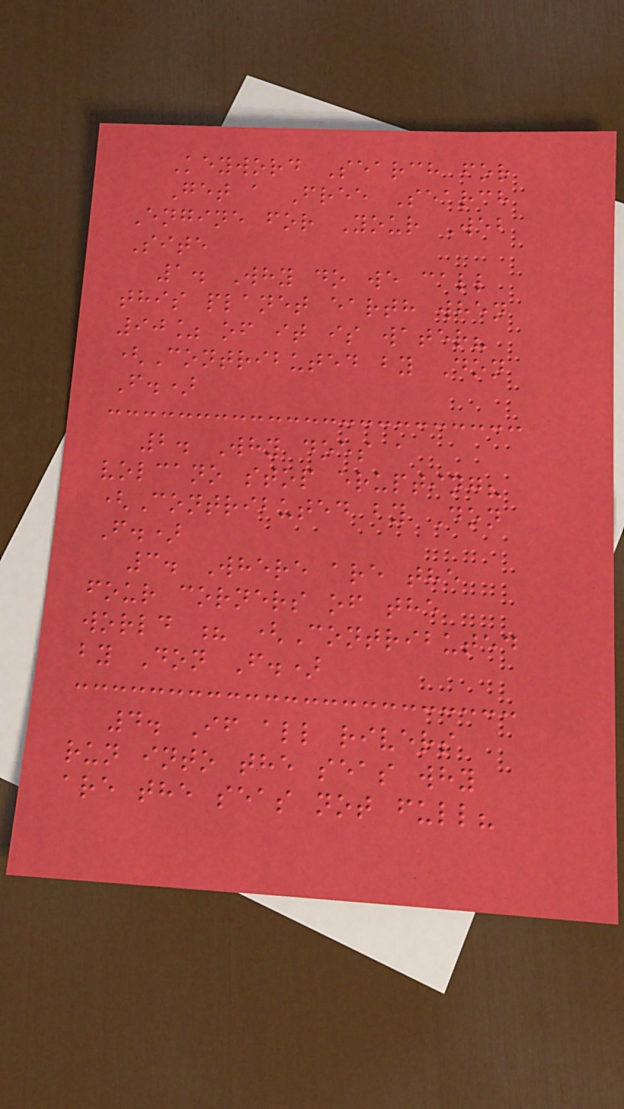Keyword Search for
Get a Free Search
Engine for Your Web
Site
1. Why do we call
this planet earth when
90% of it is water?
(Contributed by Don
F.)
2. Why does a
volcano stop erupting?
(Contributed by Don
F.)
3. Where are the
four corners of the
world ? (Contributed
by Don F.)
4. If all rivers
run into the seas why
are the seas not full?
